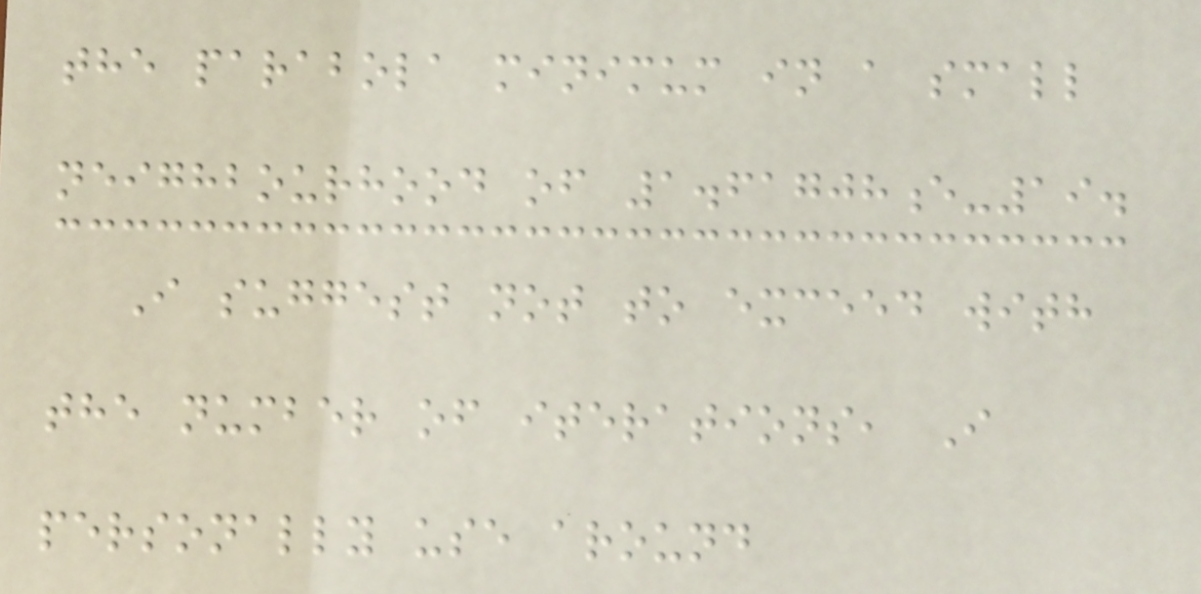the parabola minimum in a small
neighbourhood of 1.61708e-19.
I suggest not to exceed with
the number of iterations, I
personally use around
